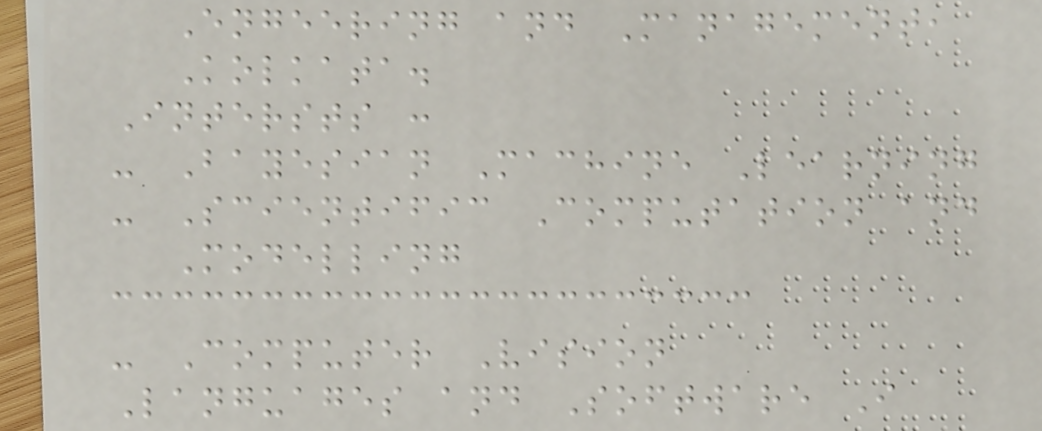Engeering and Management,
Kolkata.
Intersts :
- Bayesian Machine Learning
- Scientific Computation and
Modelling
- Computer Vision
Languages and Software I
